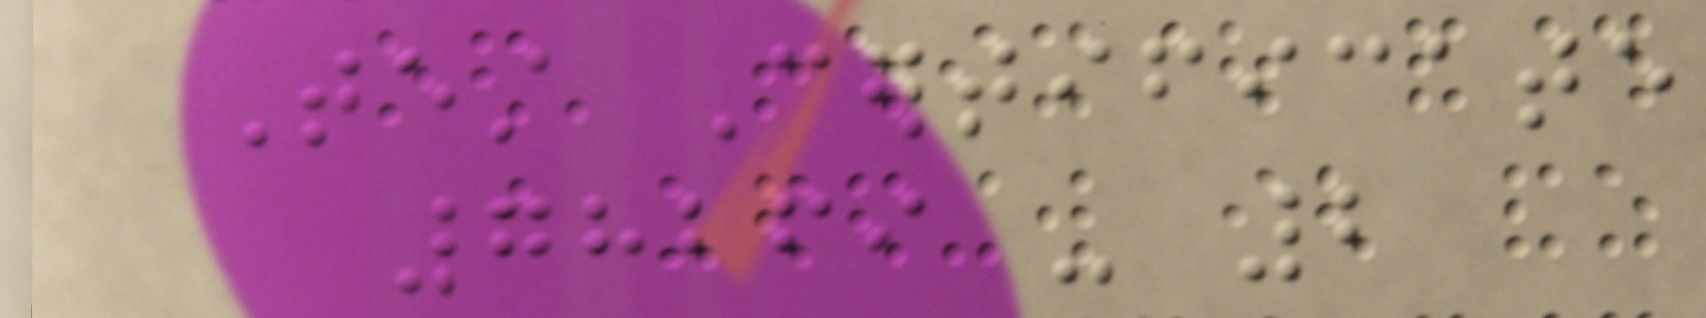Test Certificate
78269 - 2
